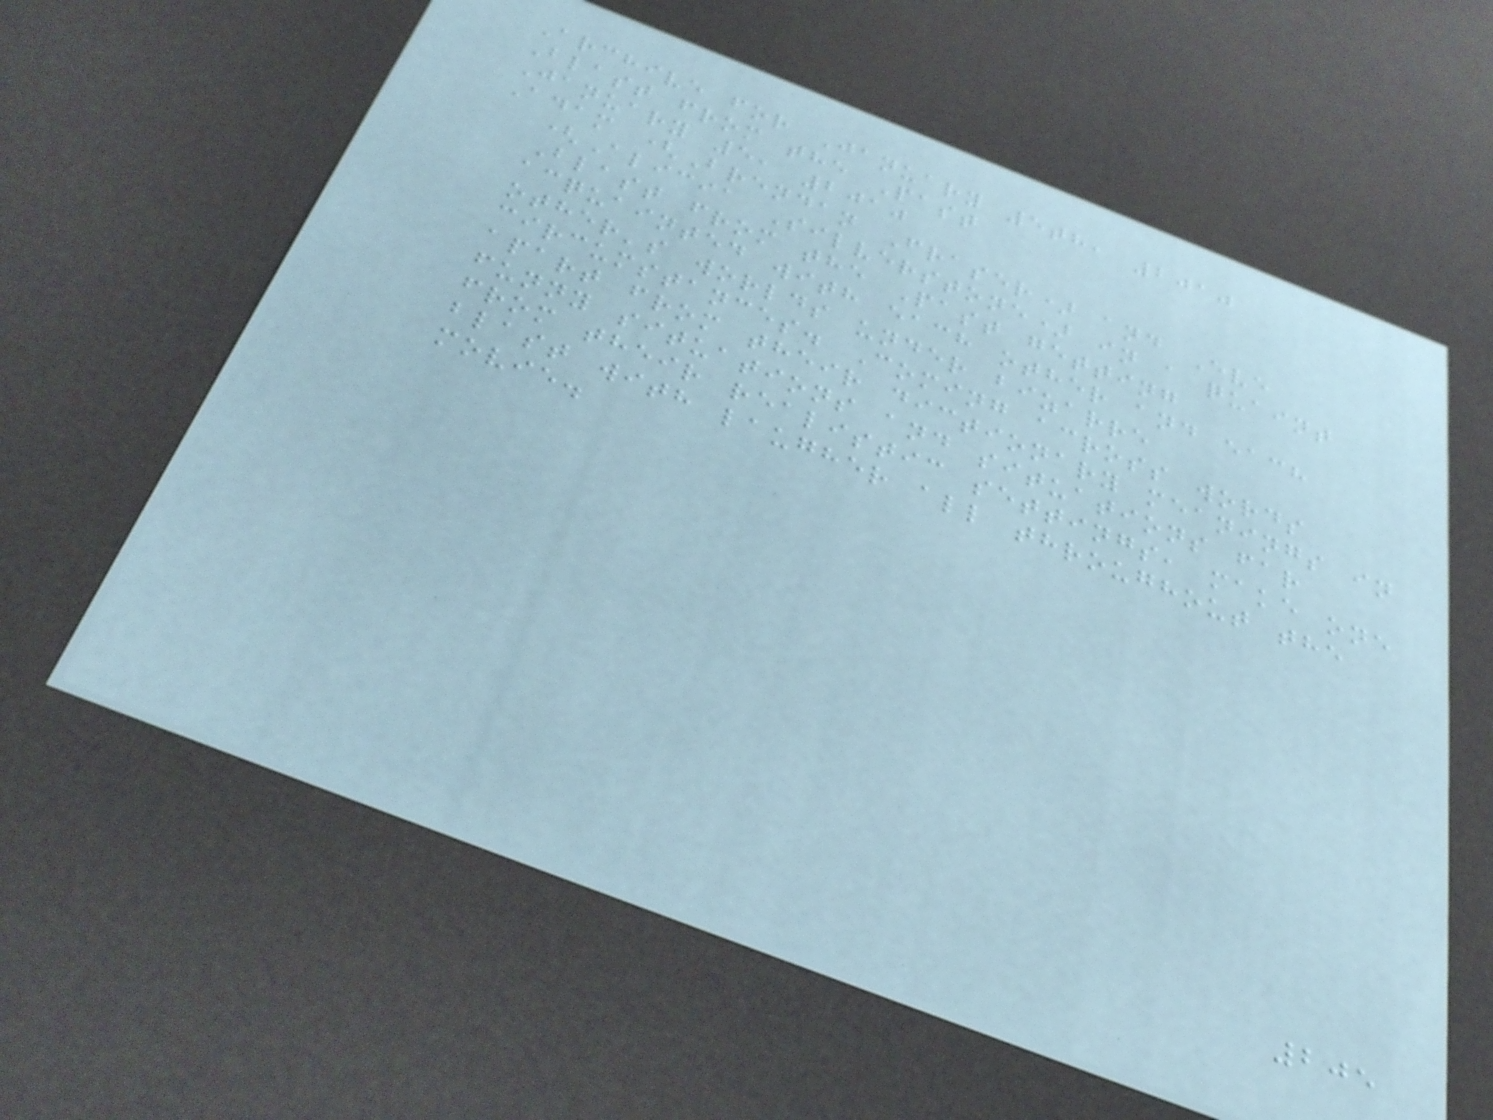Archive for January 5th, 2010
Blast from the Past
January 5, 2010
Adam (Brendan Fraser) and Eve
(Alicia Silverstone) in a quaint
Blast from the Past getting
acquainted with each other and each
other's worlds under bizarre
circumstances. Coming across words
apart from their dictionary meanings in
funny situations and situations far
from their realistic settings, make one
blast with laugher all throughout the
movie.
205
